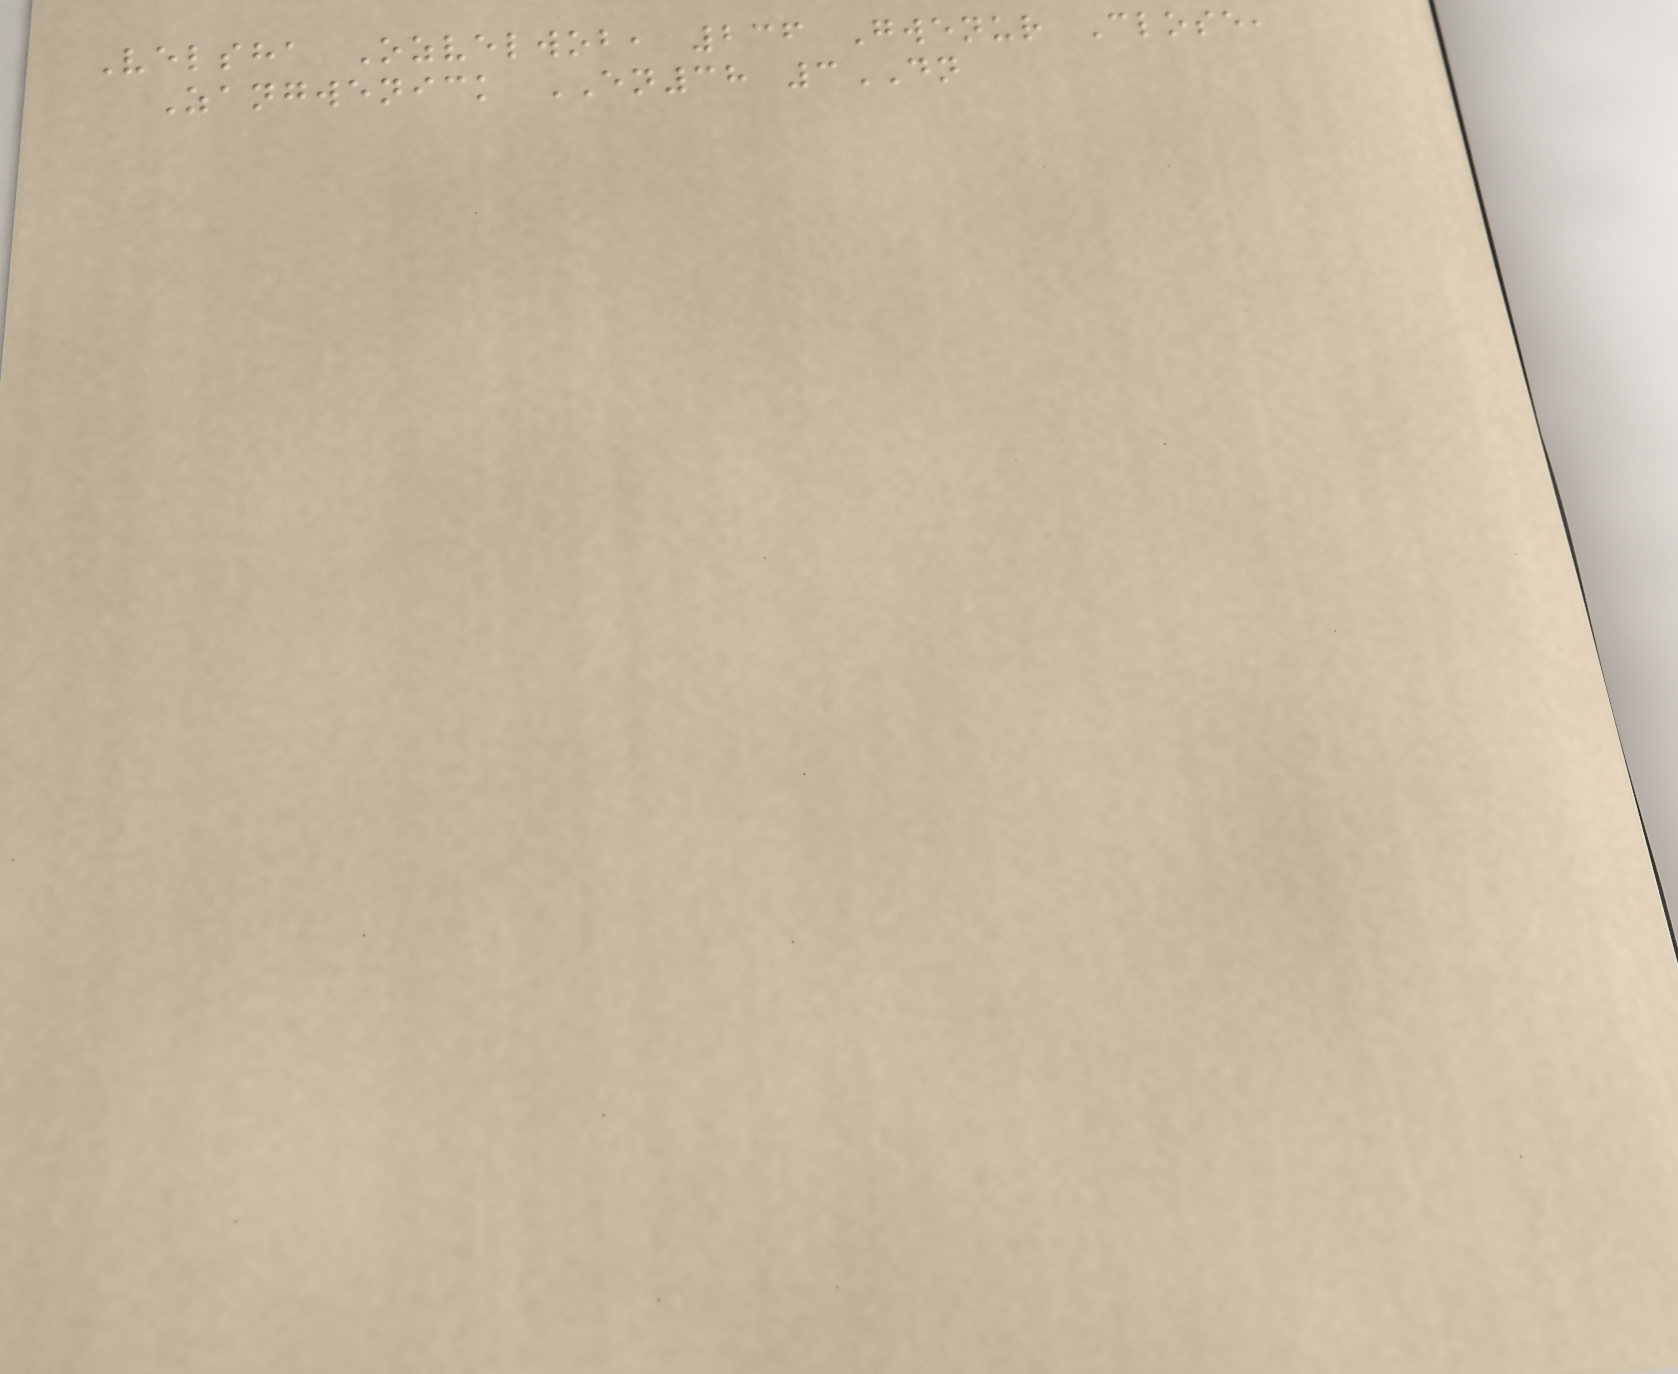Velsha Ozvelwob, 236 Gwenur Close,
Zangwenick EN38 3DN
